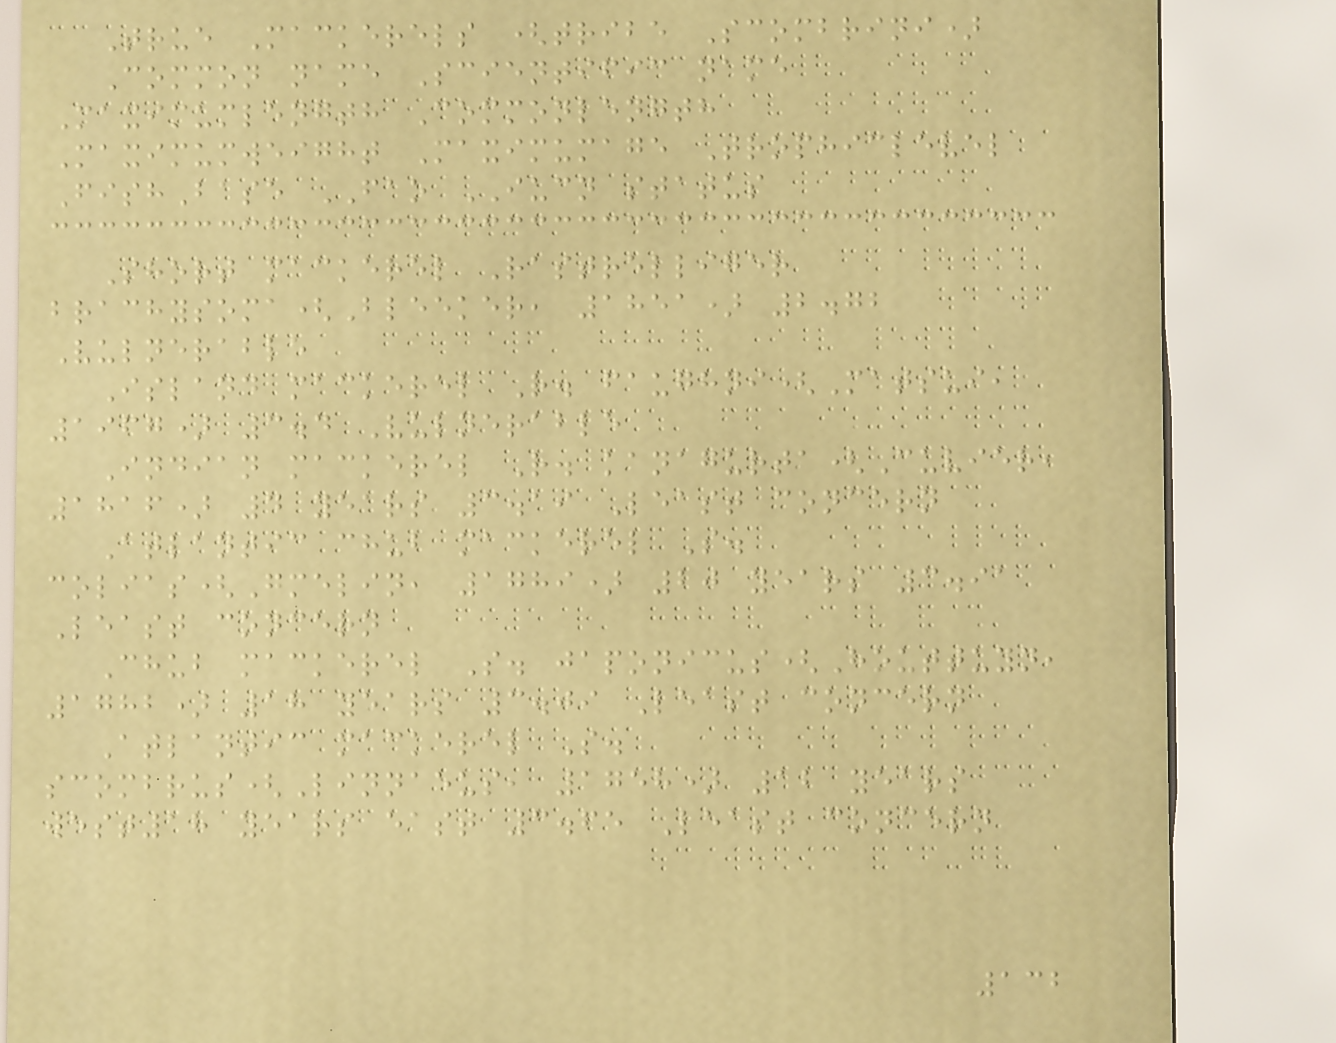True Mackerels (tribe Scombrini)
Common name Scientific name
Maximumlength Commonlength
Maximumweight Maximumage Trophiclevel
FishBase FAO IUCN status
Short mackerel Rastrelliger
brachysoma(Bleeker, 1851) 2.72
Vulnerable
Island mackerel R. faughni(Matsui,
1967) 3.4 Vulnerable
Indian mackerel R. kanagurta(Cuvier,
1816) 4 years 3.19 Least concern
Atlantic chub mackerel S.
colias(Gmelin, 1789) 20 years 3.91
Least concern
Chub mackerel S. japonicus(Houttuyn,
1782) 18 years 3.09 Least concern
Atlantic mackerel S.
scombrus(Linnaeus, 1758) 12 years
west18 years east 3.65 Least concern
132
